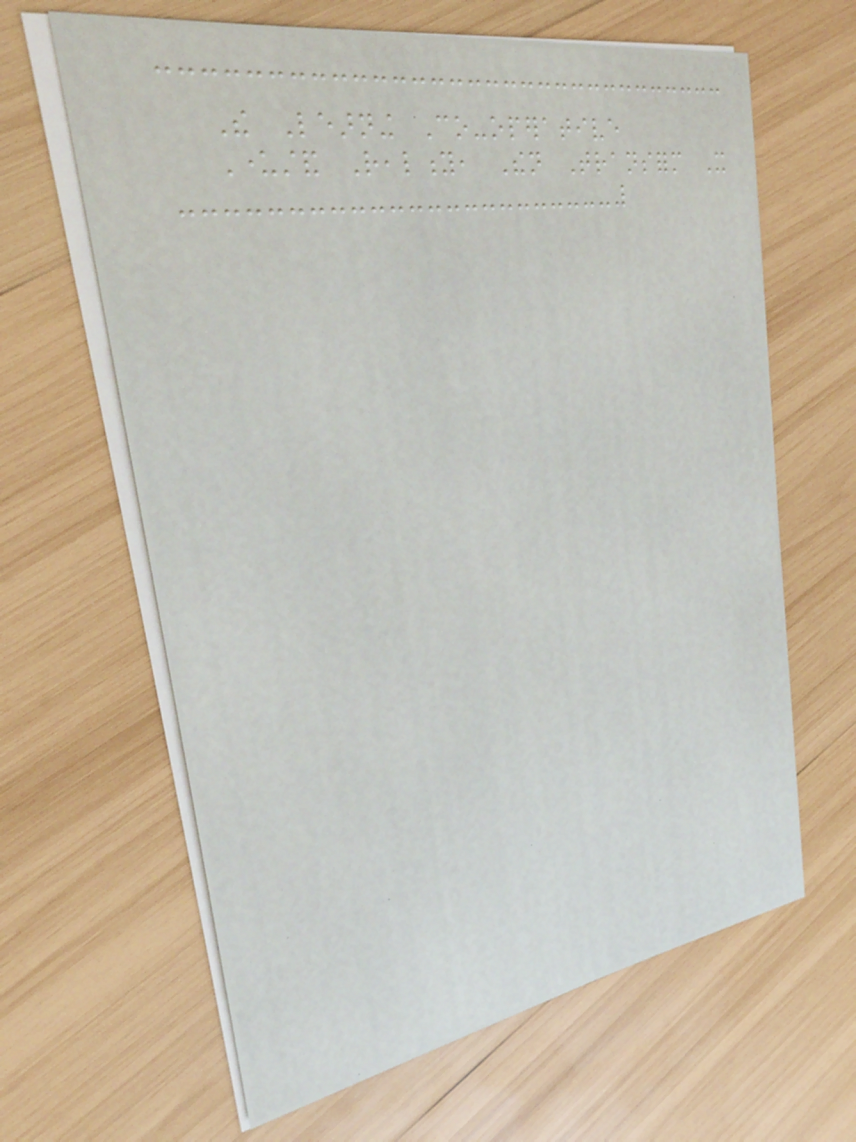The Learning Co-operative
Understand Reality, Then Transform It
